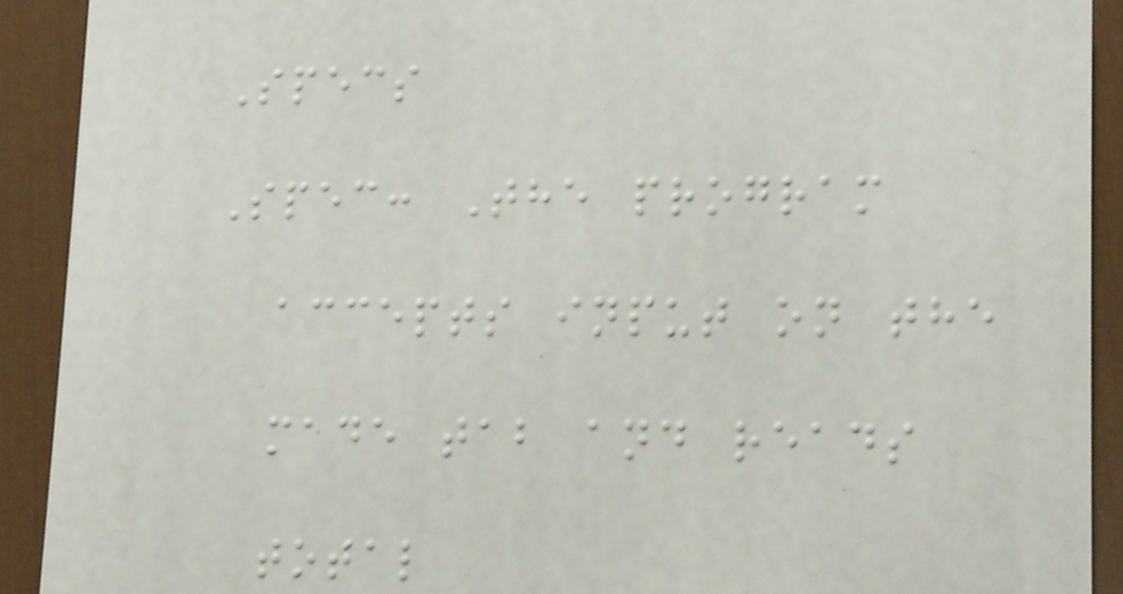Specs
Spec: The program
accepts input on the
made tab and reads
total
